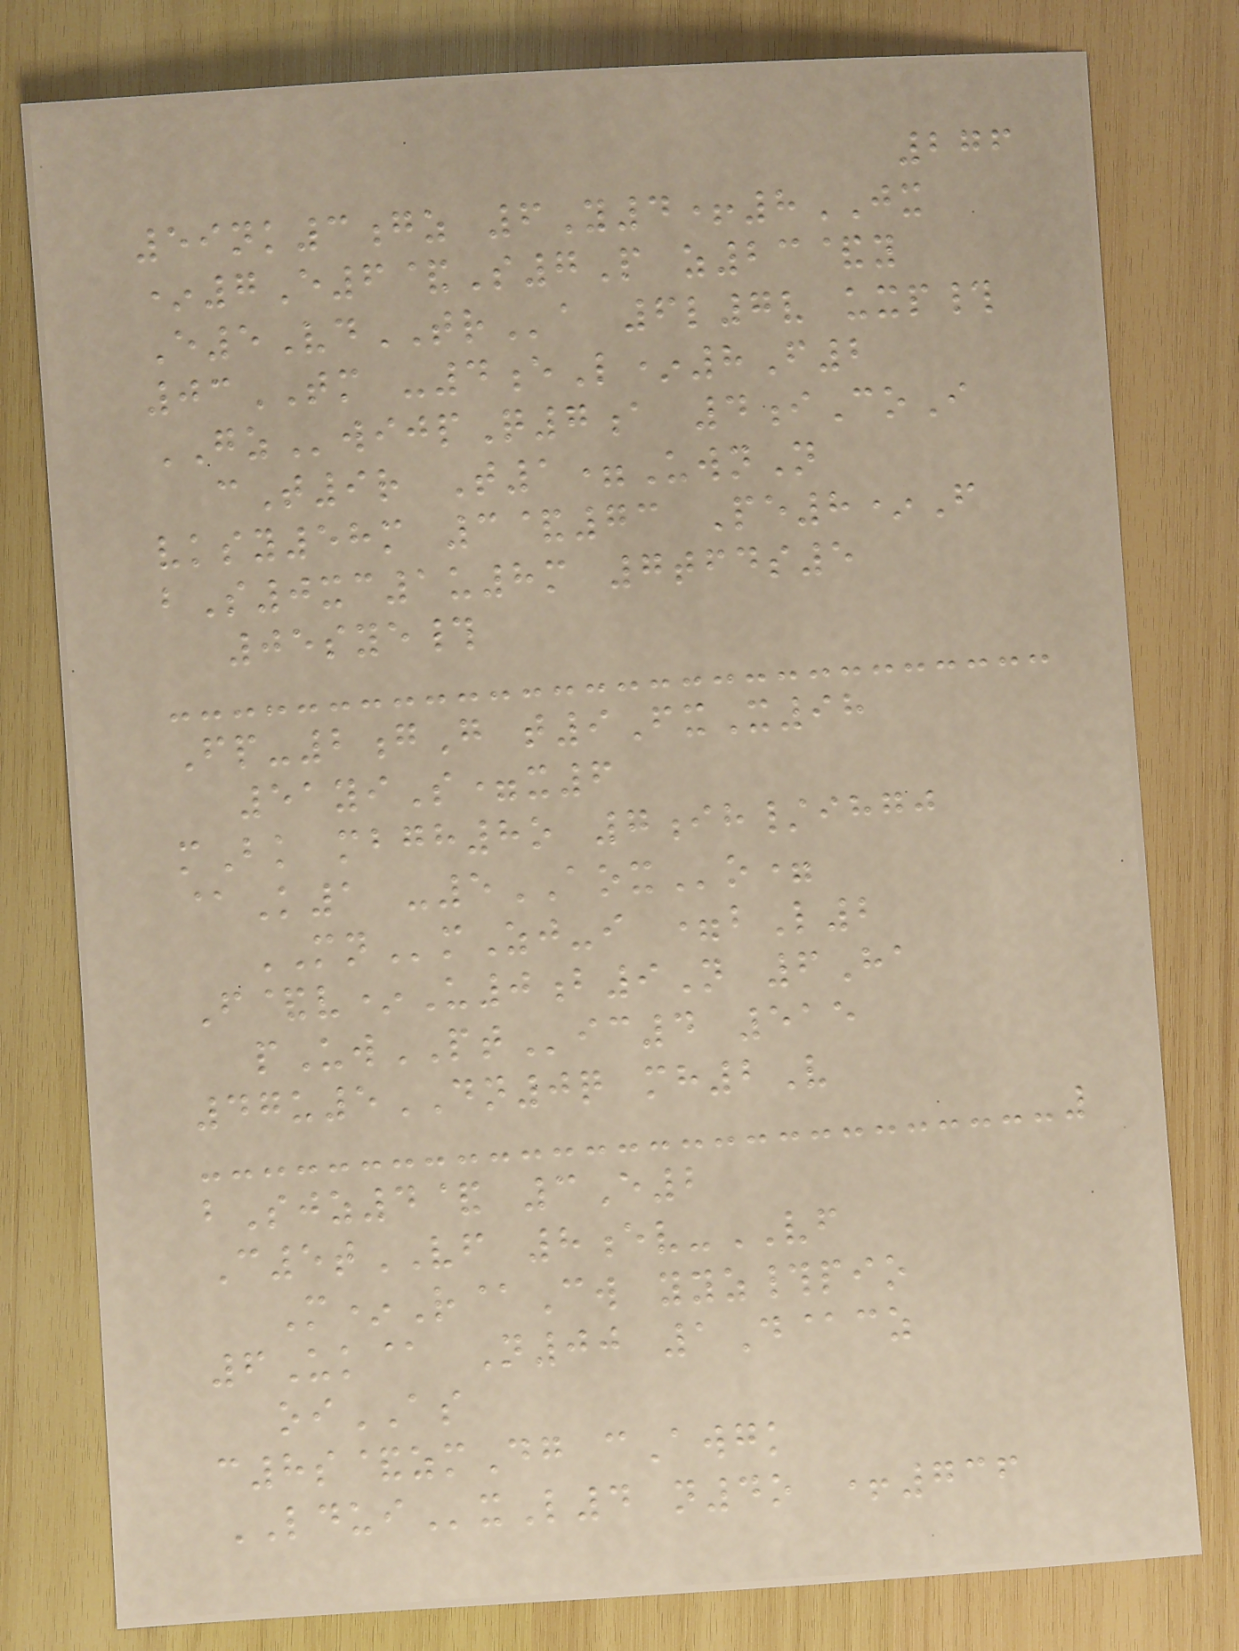276
59nk3gz 6Y4+8JX
*7E6&S7P z23&y
E5VdTRa 6l7v uxp#
03TM -4eL*8F2
GZwijpQ7a 4iCoI
cT9r T1=UwnN
vksy58m 3&73 Pe8*F
bS0xc1u8m 7tfds5
05sye#
Fp-2gG t9FxX98
51yiS=x6
mBk mbgh8o 7ih/ihgj
@K1 -5AOXo=
MNmZj-i =bL2
F&v*U0b9N 6Ha
pUwPTic4 515
47u5DN0q mh2V
bSjz4& 3E2
C5tVF 8ev-VF
M*R@Cw yyz#pio
6Uk@ N00 1D@cz
oiAS
c8s&zmDg cAwgk
LDUIxL4 n4o +736
